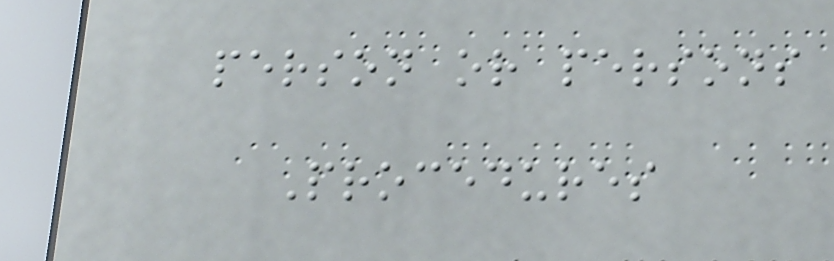person or persons
Procedures
